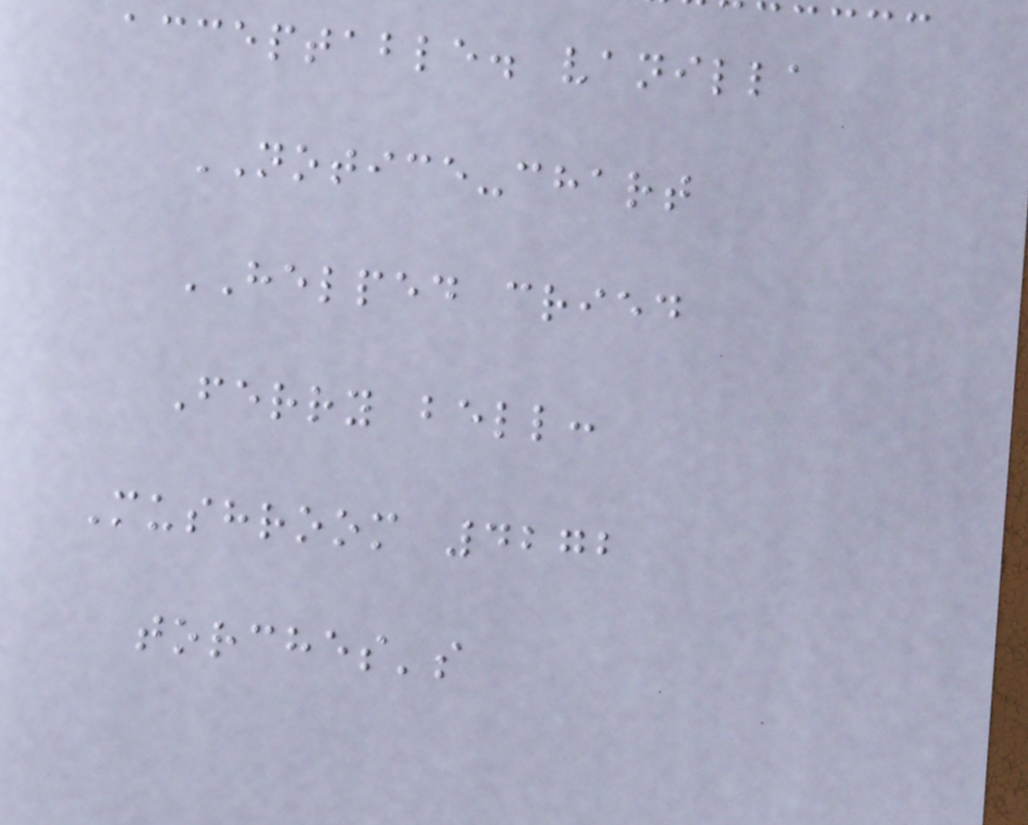acceptable. vanilla
NOTICE-chart
HELPED cried
Ferry bell:
Mushroom 4272
torches's
